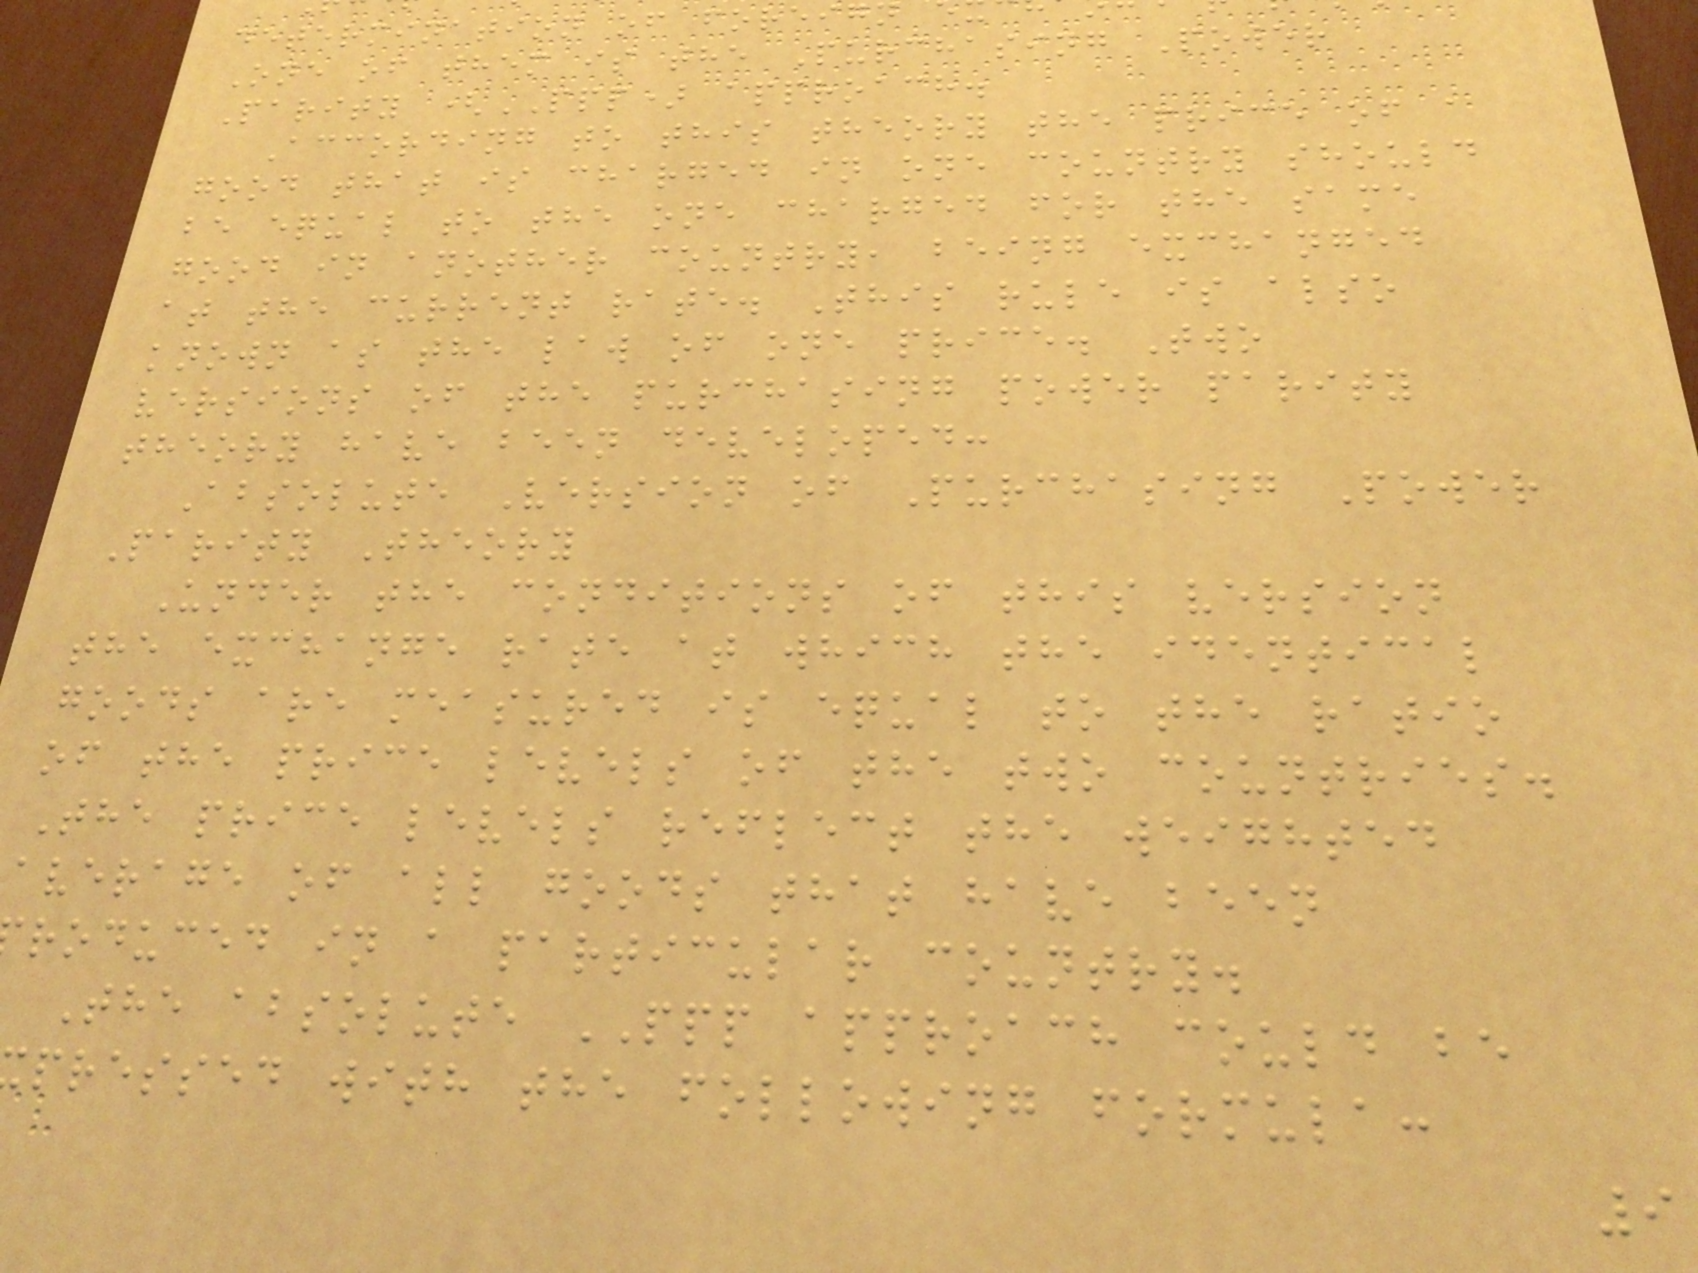determination of foreign
One of them is the Purchasing Power
Parity (PPP) approach.
According to this theory the price of a
good that is charged in one country should
be equal to the one charged for the same
good in another country, being exchanged
at the current rate. This rule is also
known as the law of one price. Two
versions of the purchasing power parity
theory have been developed:
Absolute Version of Purchasing Power
Parity Theory
Under the conditions of this version
the exchange rate at which the identical
goods are measured is equal to the ratio
of the price levels of the two countries.
The price levels reflect the weighted
average of all goods that have been
roduced in a particular country.
The absolute PPP approach could be
pressed with the following formula:
9
